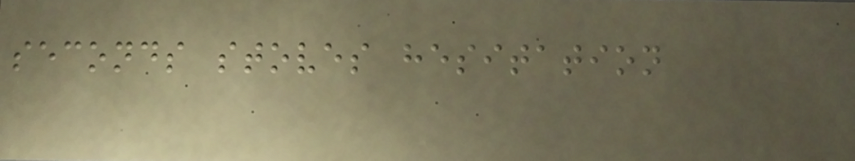seconds stoves hesitation
